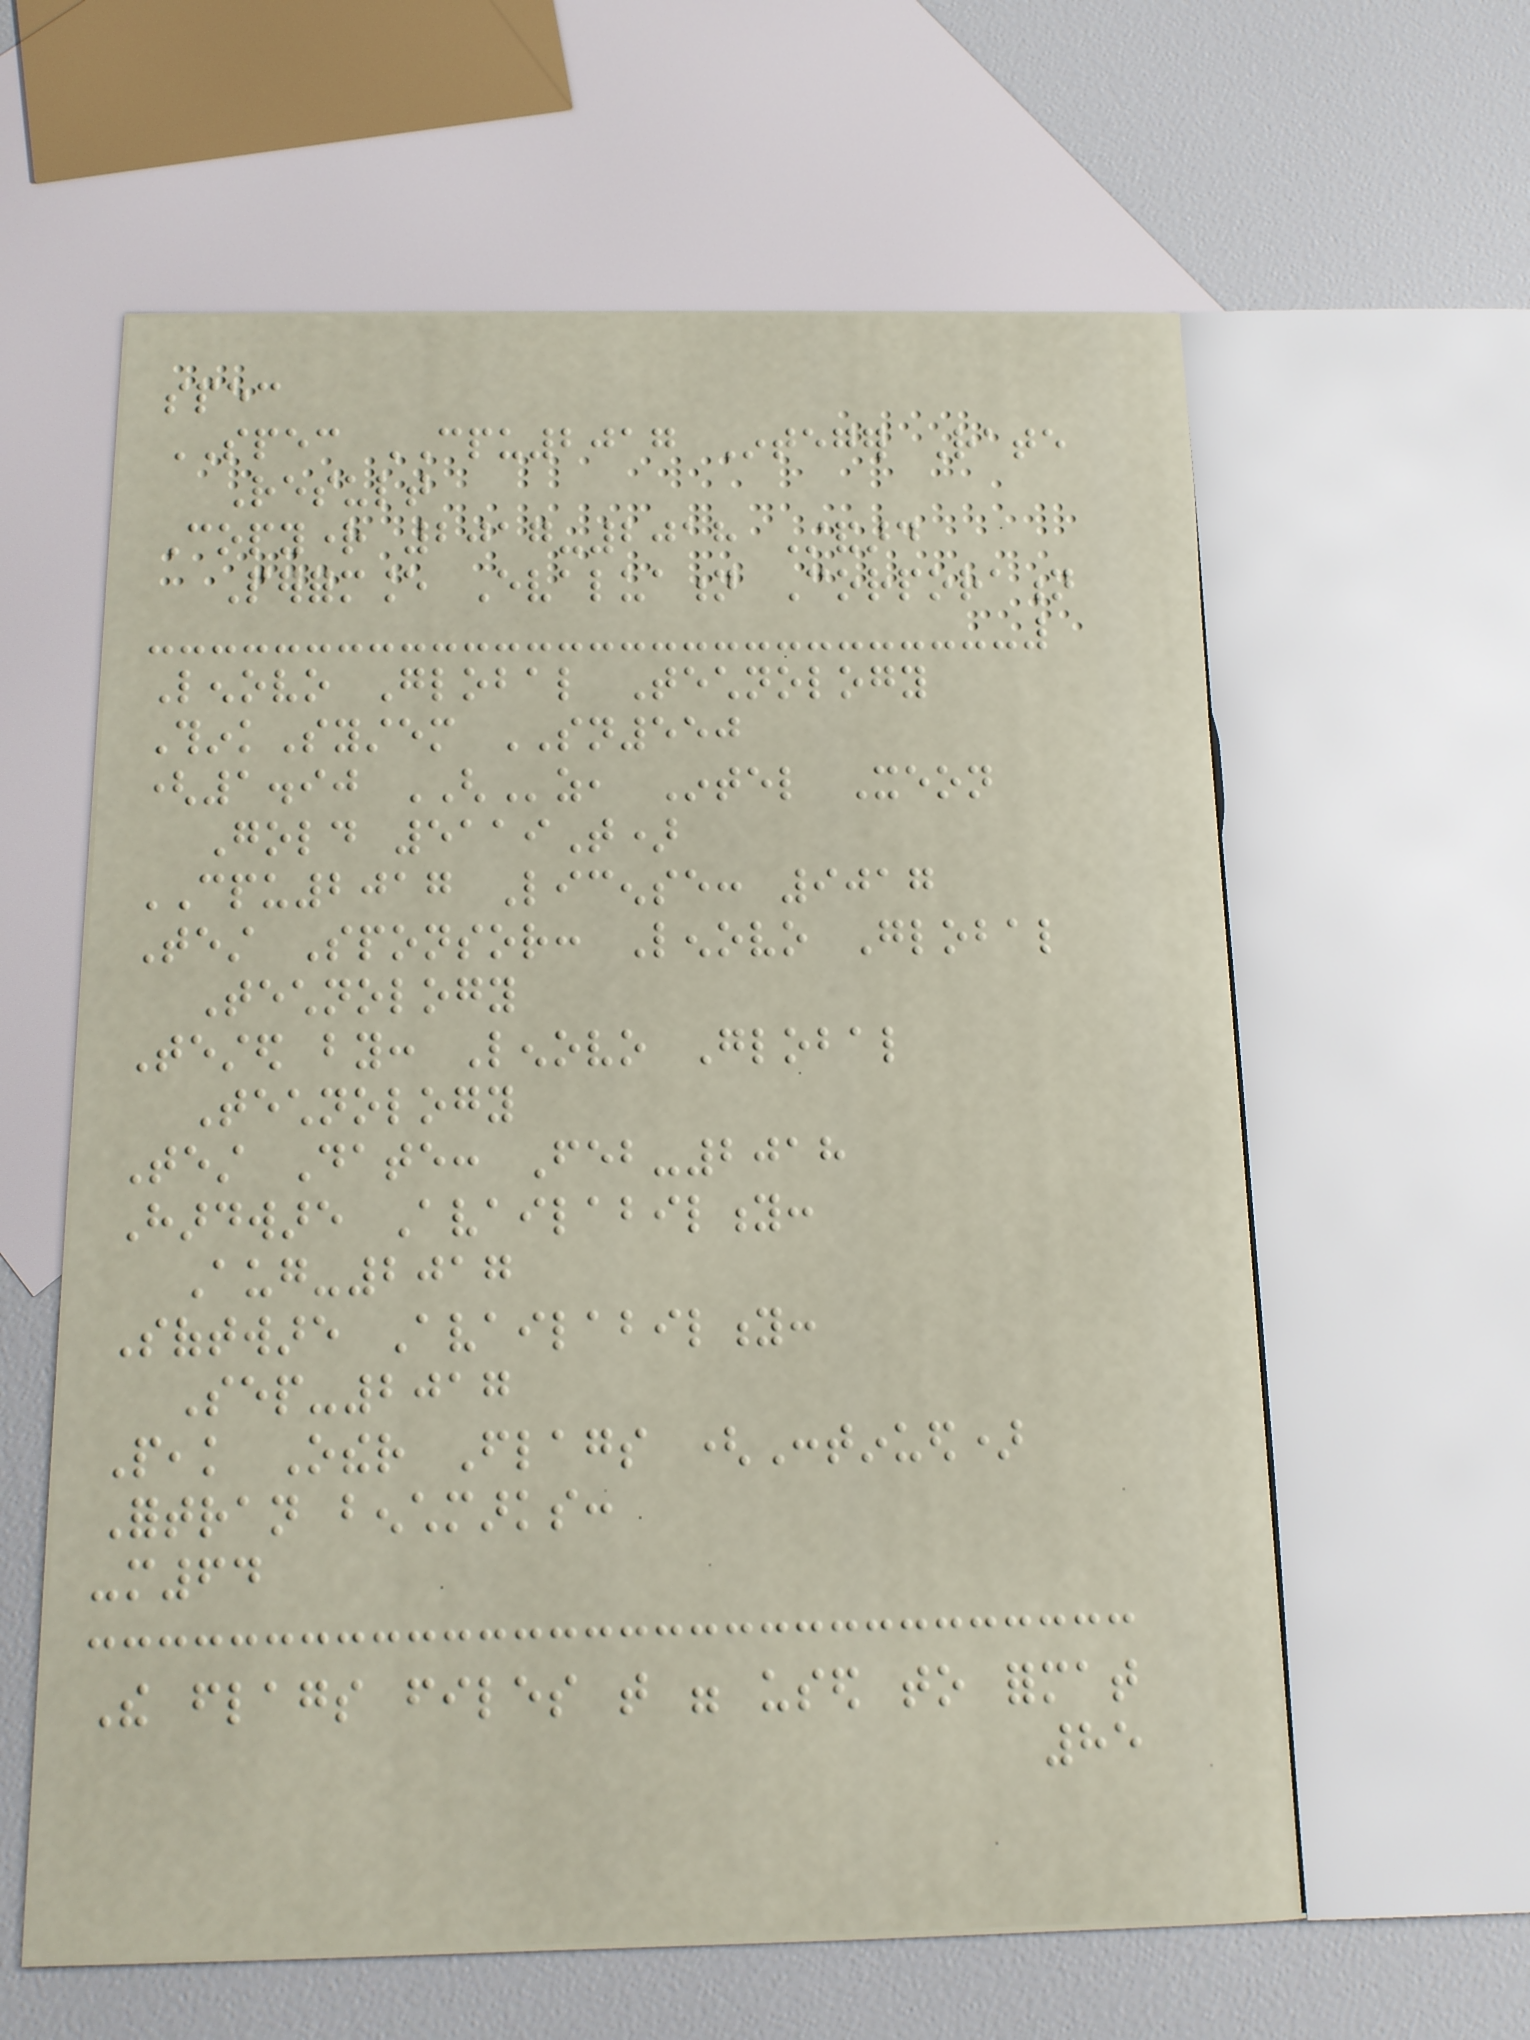spec
SPEC CPU2017 Integer Rate
Result
Copyright 2017-2018 Standard
Performance Evaluation Corporation
Lenovo Global Technology
ThinkSystem SN550
(1.90 GHz, Intel Xeon
Gold 5119T)
CPU2017 License: 9017
Test Sponsor: Lenovo Global
Technology
Tested by: Lenovo Global
Technology
Test Date: Feb-2018
Hardware Availability:
Aug-2017
Software Availability:
Sep-2017
Peak Other Flags (Continued)
Fortran benchmarks:
-m64
The flags files that were used to format
85
